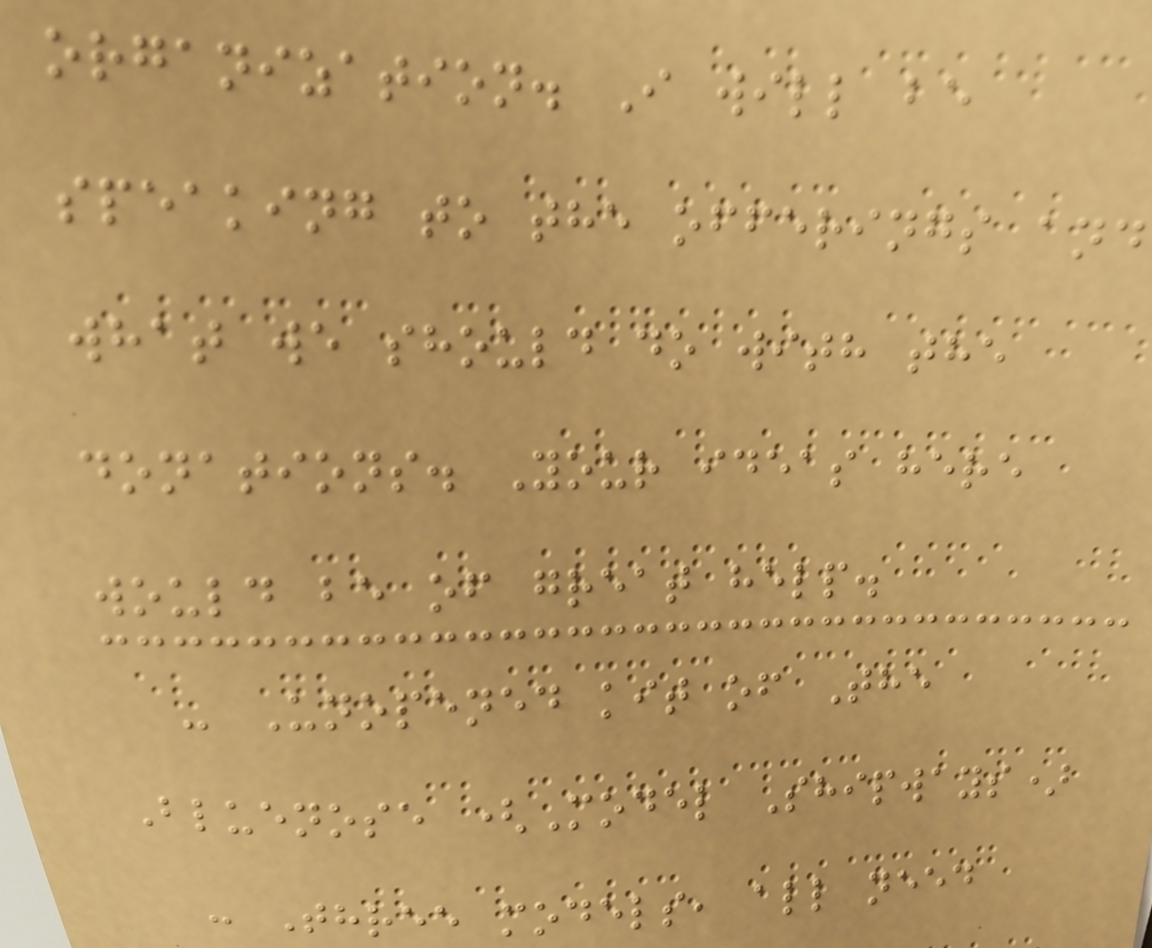organization. I will be
speaking to the offerings and
what we should do with the
donations. Your ideas here
would be of great help.
- Unopened kit of The
Bluenose (Model Shipways)
- Three models, all need
